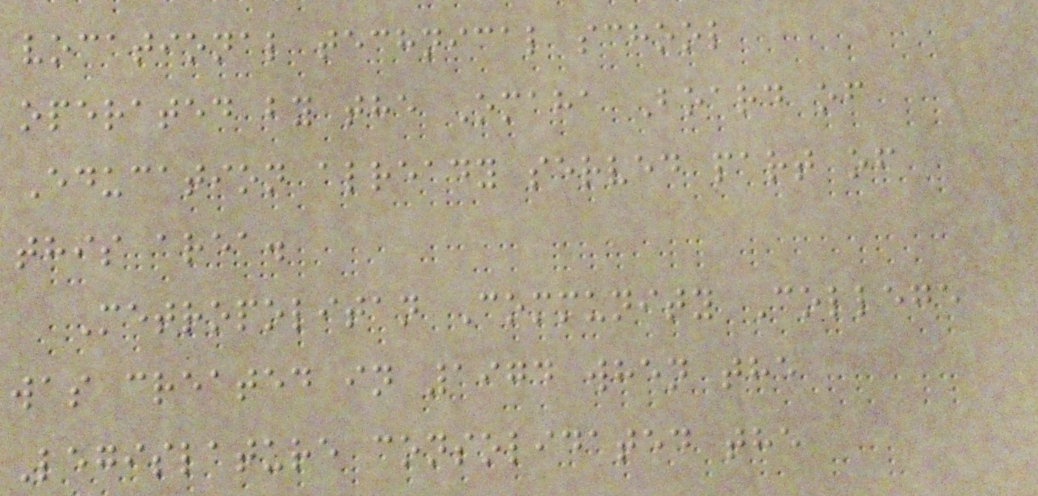vocational technical school
operated by the Omaha Board of
Education already served part of
this area.
Metropolitan Community College
was created in 1974 when the
Legislature consolidated the
